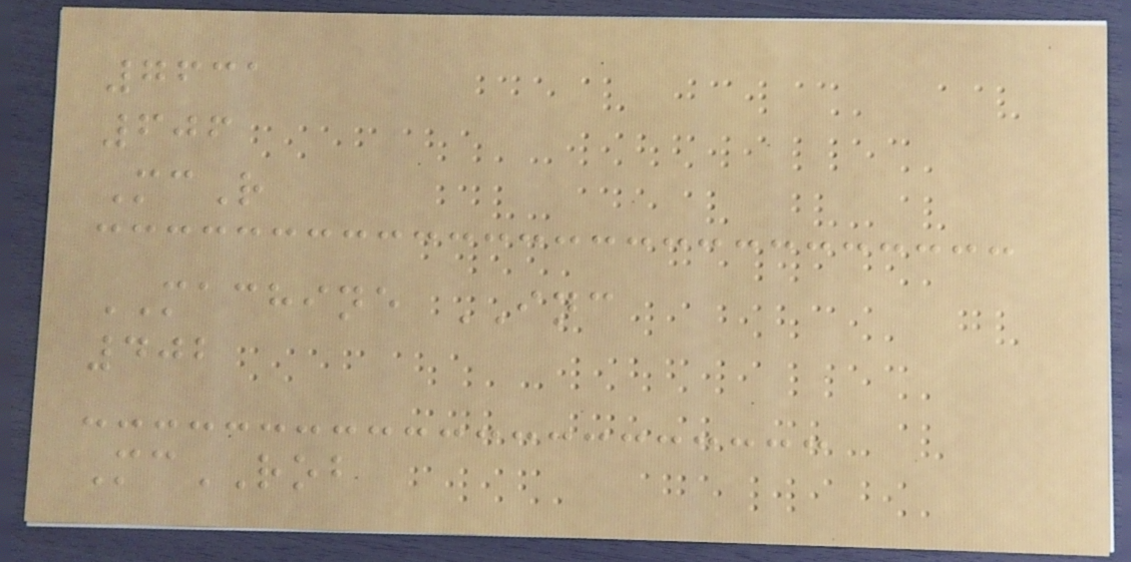7631
606
McR
MACHINE INC
402
McROB
